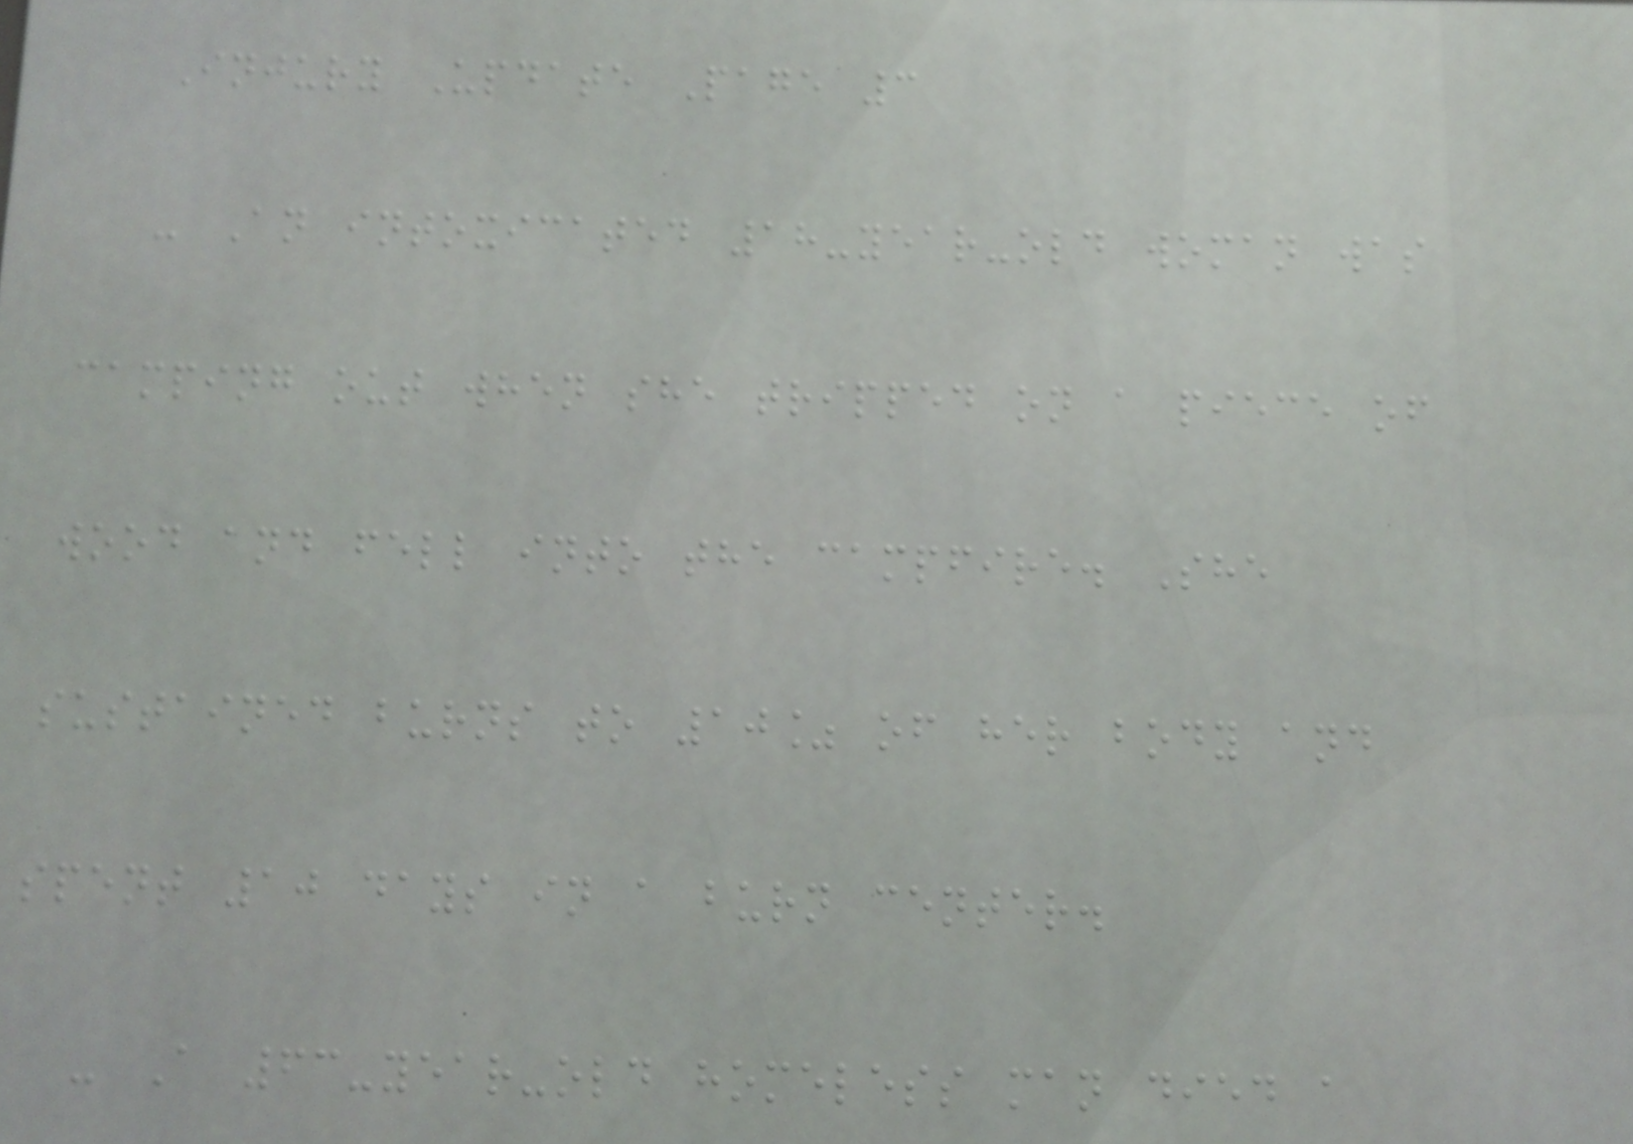Injury Update Page 3
- An intoxicated 18-year-old woman was
camping out when she tripped on a piece of
wood and fell into the campfire. She
sustained burns to 10% of her body and
spent 10 days in a burn center.
- A 63-year-old homeless man died a
